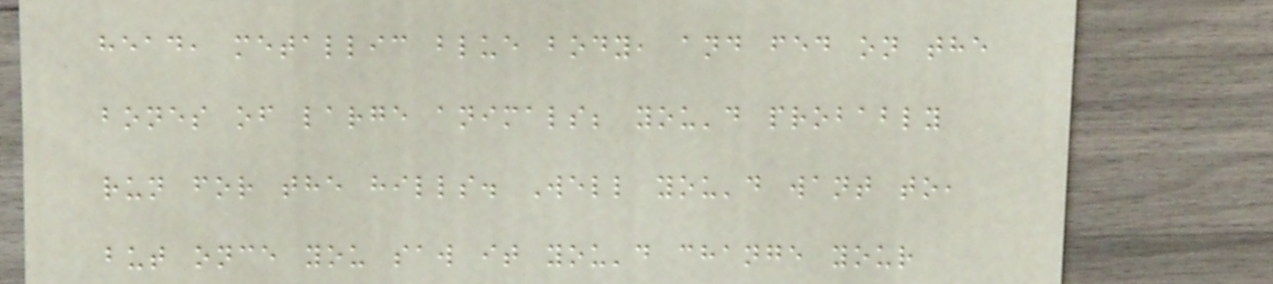head, metallic blue body, and fed on the
bones of large animals; you'd probably
run for the hills. Well you'd want to,
but once you saw it you'd change your
